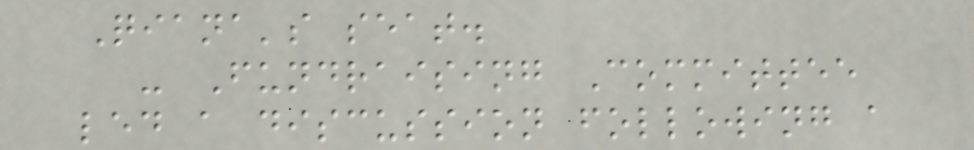Qiana's seat.
- Fundraising Committee
led a discussion following a
